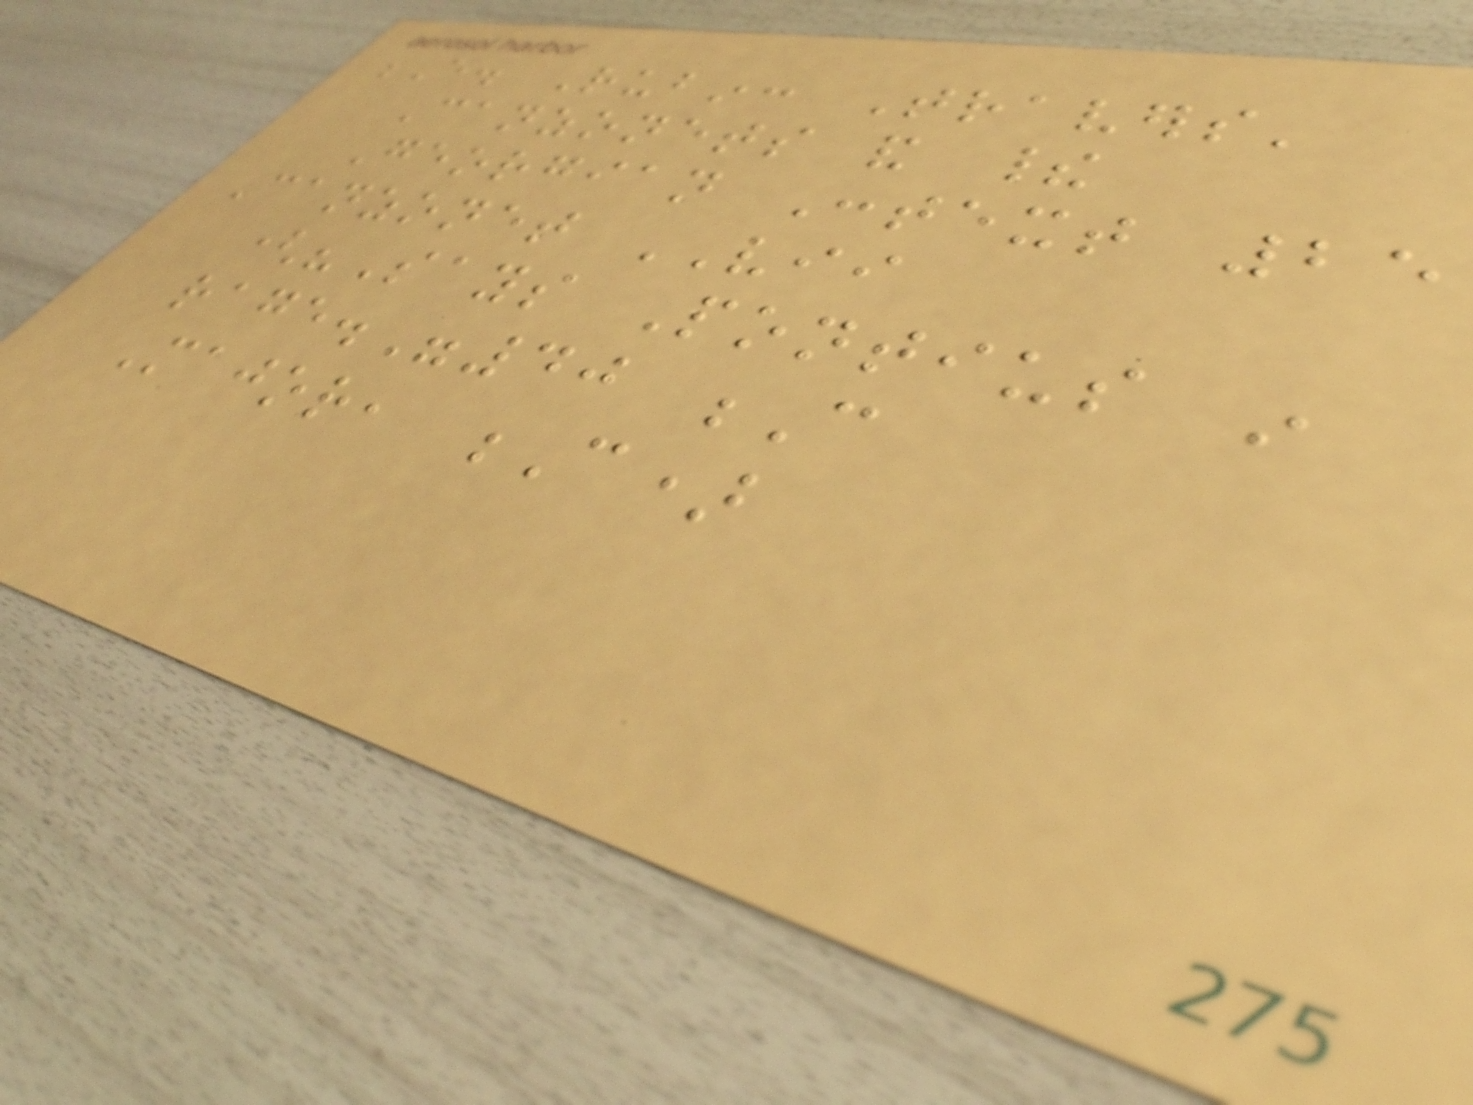E. Rubin: Travers'
Canzonets and their
Georgian Context 25
Canzonet VII
("Says Pontius in
rage."40 C
Major, C)
